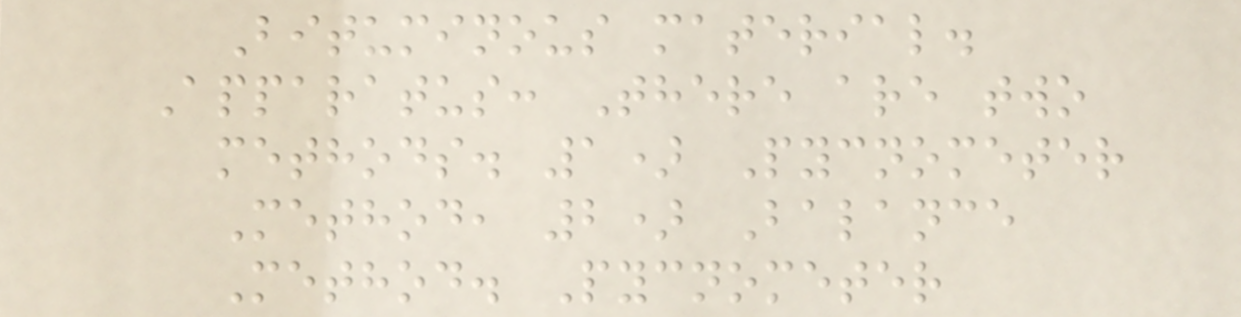Bituminous material.
Apparatus: There are two
methods. 1) Pycnometer
Method, 2) Balance
Method. Pycnometer
